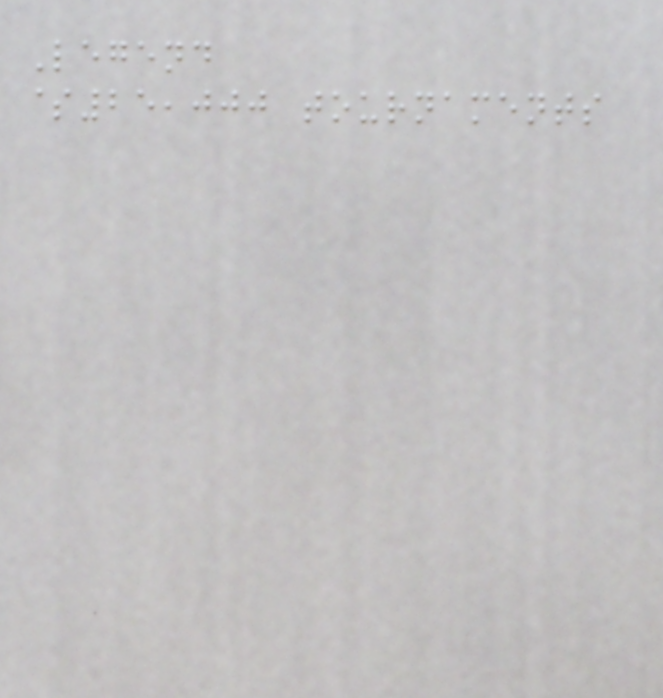Legend
$25,000 tournaments
